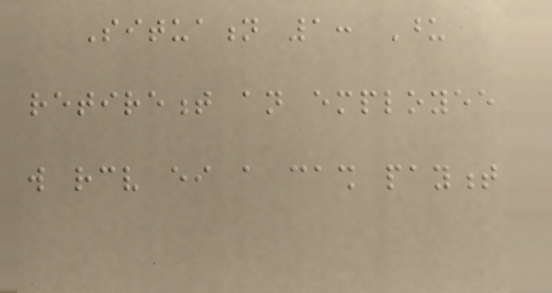Situation 1: Upon
retirement an employee
will receive either a cash payment
